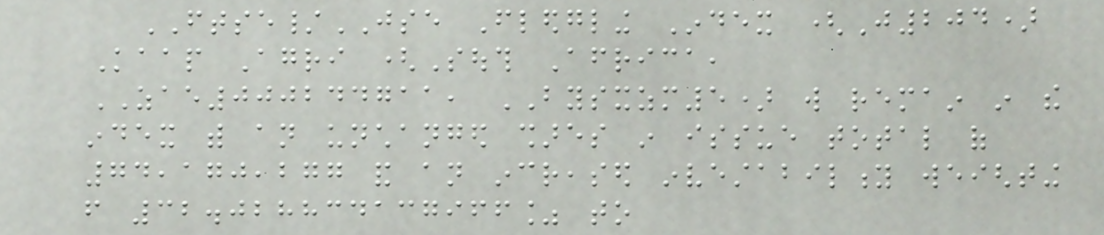FTSE/JSE Fledgling Index (J204)
Kaap Agri (South Africa,
ZAE000244711, BYSXZM5) will remain in the
index with an unchanged shares in issue total of
74,170,277 and an increased investability weighting
from 32.028834137966% to
